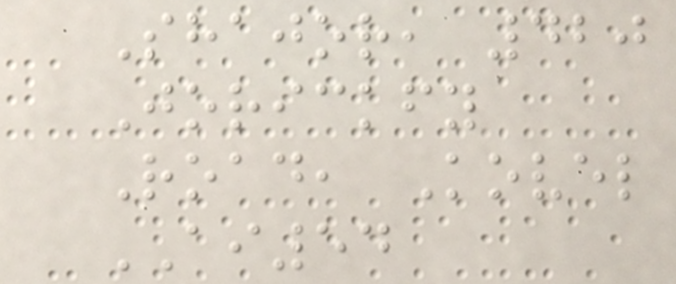Shajor, 420
Jorickfy
Road, Kovel
AI54
